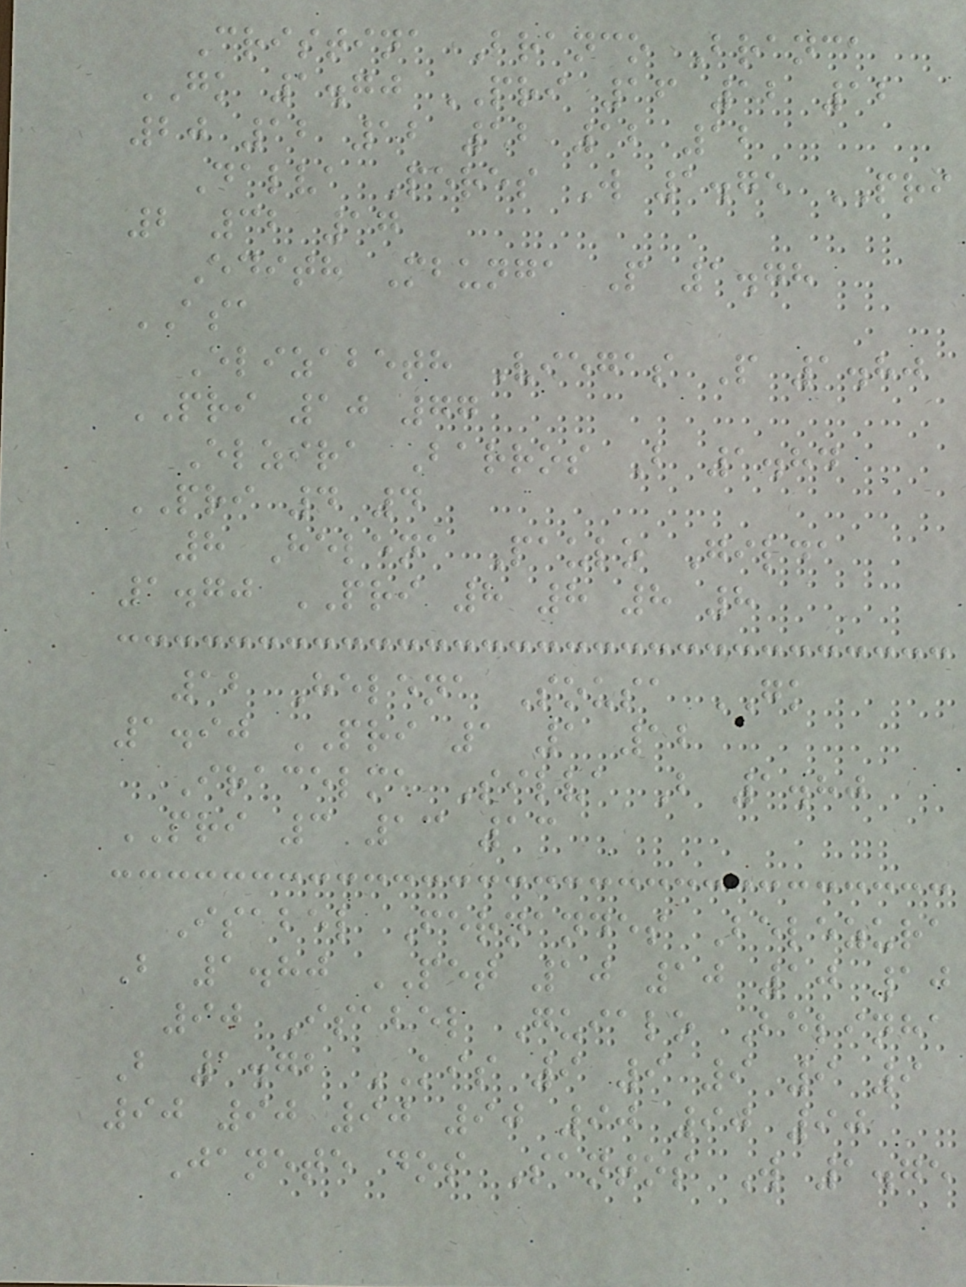Cristina Branco Branca
GK 1.70 PRI 16 12 12
20 12 12 12 12 12
Dalva Peres W 1.75 PRI
2 32 17
Edith Mbunga P 1.78
ASA
Elizabeth Viegas P 1.80
PRI 10 77
Elzira Barros B 1.84
PRI 4 4
8 Helena Paulo Gilda
1.70 PRI 8 8 8 8
12 Helena Sousa GK
1.90 PRI 1 1 12
Iracelma Silva B 1.80
PRI 3 13 13
Isabel Fernandes Belezura
B 1.80 PET 10 10 10 10
90 Isabel Guialo Belinha
B 1.72 KIS 9 9 9 9 9
90 90 90 90 90 90 90
Janete dos Santos W 1.75
